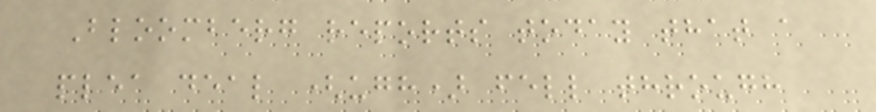Bloomberg reports today that a
plea deal (ugh) fell through
